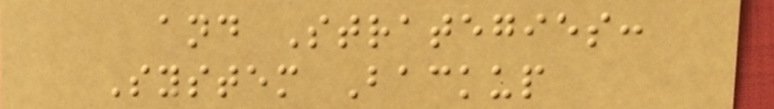and Strategies:
System Backup
